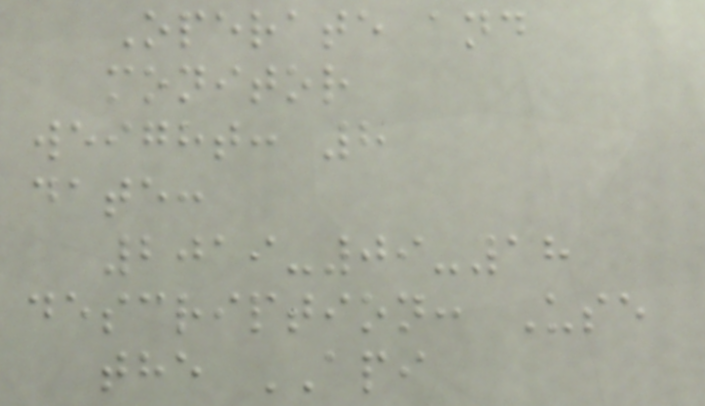Operate and
monitor
weight: 8
date:
2019-09-18
description: Use
the API
